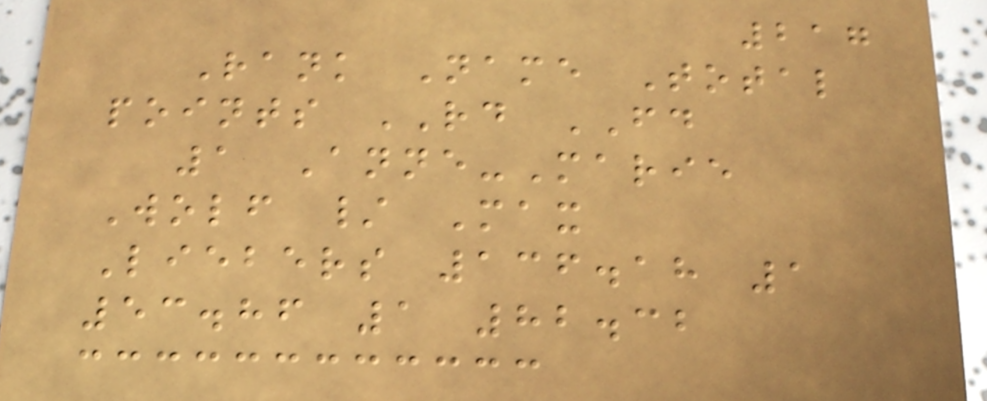217
Rank Name Total
points RD FD
1 Anne-Marie
Wolf / Max
Liebers 136.18 1
53.86 1 82.32
